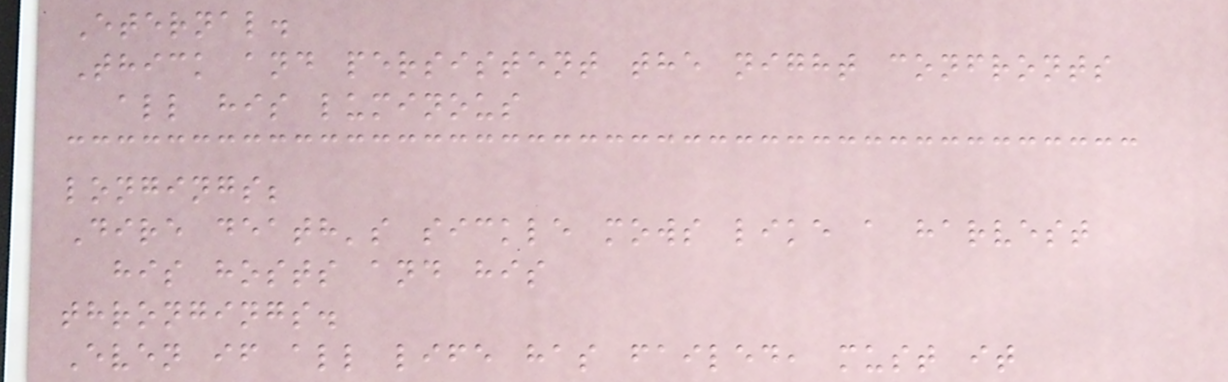Eternal.
Thick and persistent the night confronts
all his luminous
longings;
Dire death's sickle mows like a harvest
his hosts and his
throngings.
Even if all life has failed, must it
